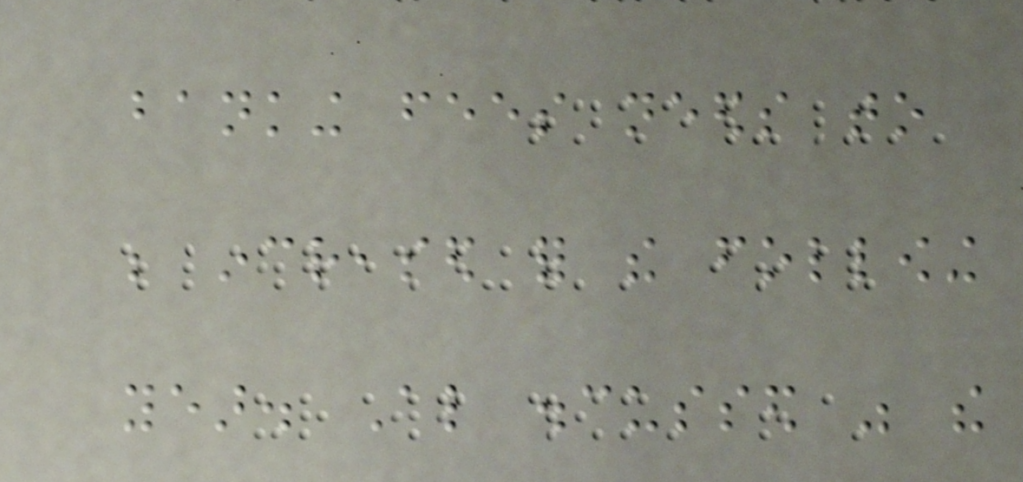banking fees needs to
be increased for the following
year. Also discussed was the
